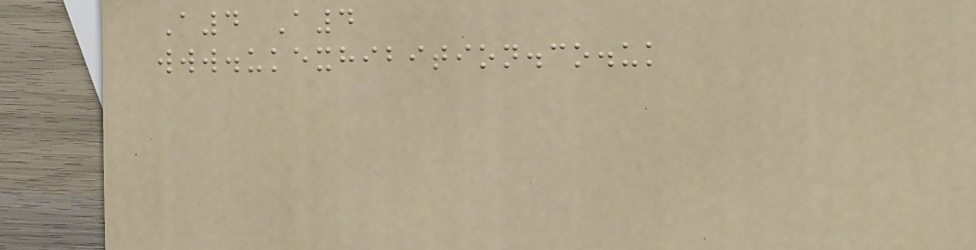A4 A4
www.ukexhibition.co.uk
